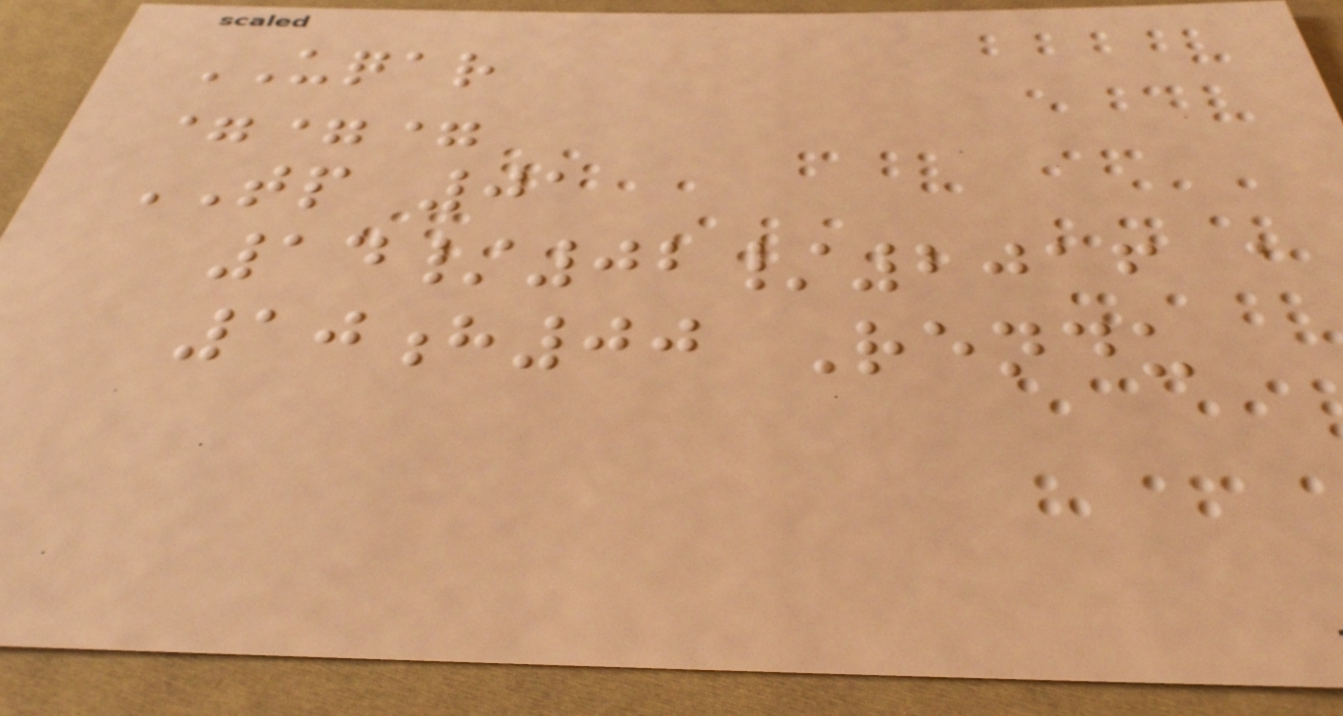UQAR
===
TP 01
14/02/2016 a
10h00 Rendu
